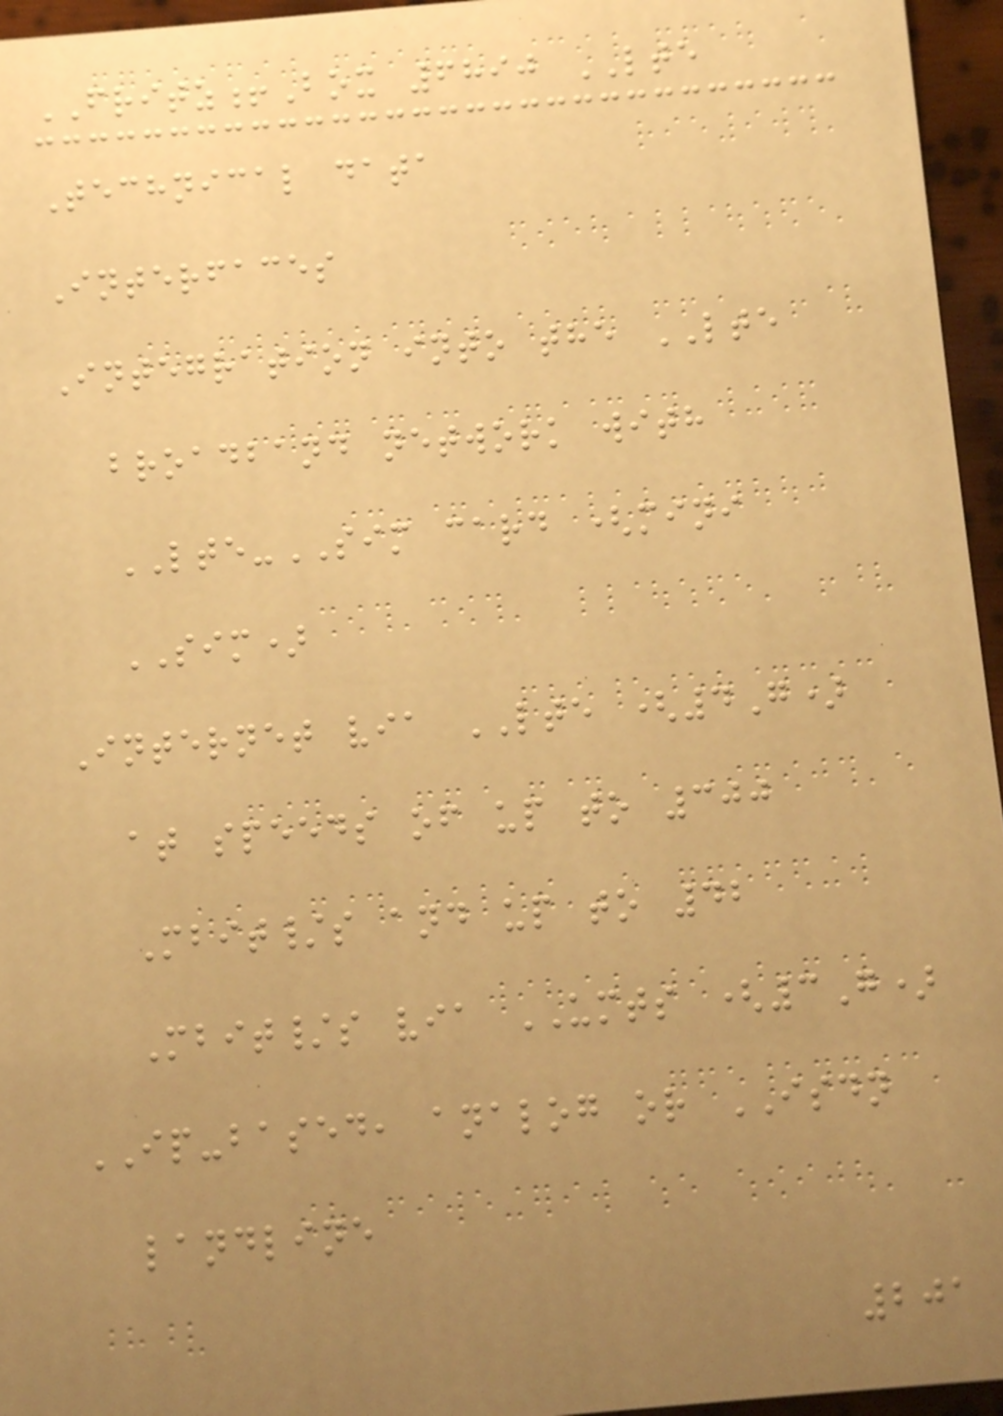FRITZ!Box 6890 LTE
Technical data
Interfaces
Integration into the LTE
broadband network with
LTE-SIM card (mini
SIM)
Internet via LTE (4G)
at speeds of up to 300
Mbit/s and up to 42
Mbit/s via UMTS (3G)
IP-based, analog or ISDN
landline
201
